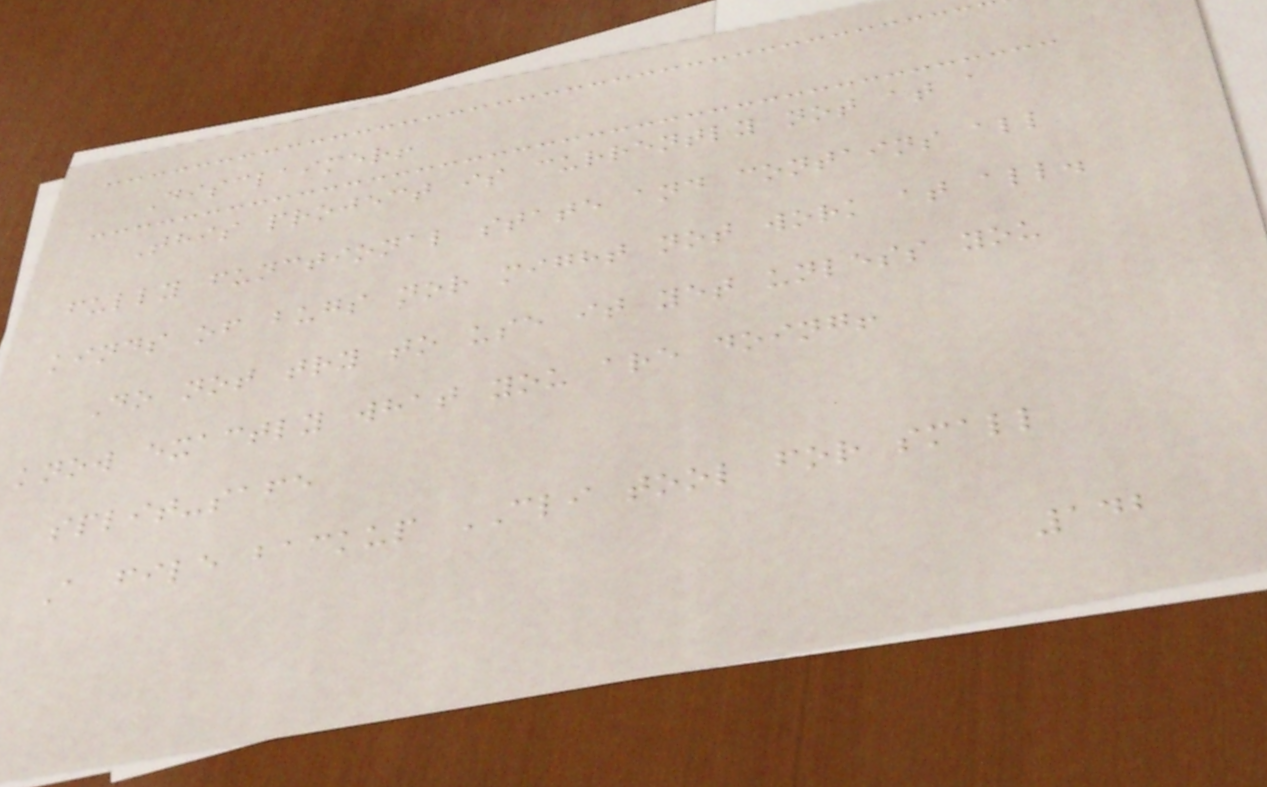Disclaimer!
This project is currently not at a
fully functional state and contains all
kinds of bugs nor might not work at all.
Do not try to use it yet unless you
know exactly what you are doing!
split-safe
A file backup CLI tool for small
142
